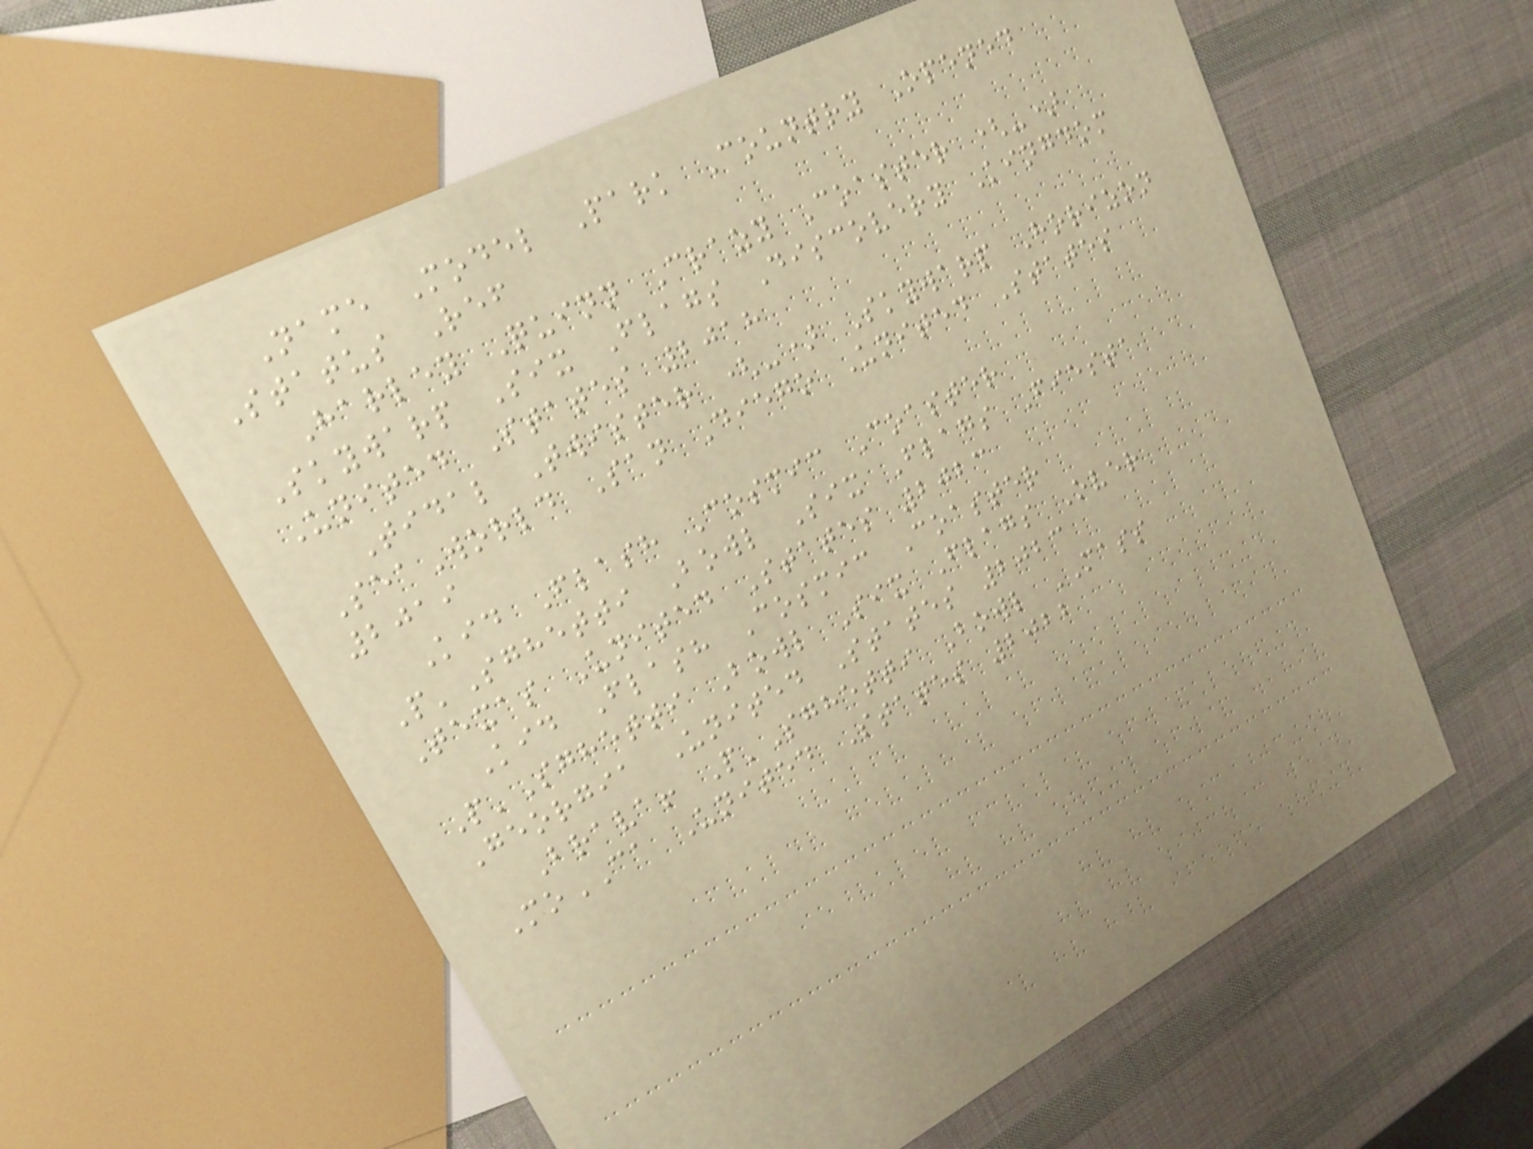Name Model Park Country Opened
Status Ref
Harley Quinn Crazy Coaster (-)
Skywarp Six Flags Discovery Kingdom
United States 2018
Tidal Twister (-) Skywarp Horizon
SeaWorld San Diego United States
2019
Kid Flash Cosmic Coaster
P'Sghetti Bowl Six Flags Fiesta
Texas United States 2023
Kid Flash Cosmic Coaster
P'Sghetti Bowl Six Flags Over
Georgia United States 2023
Brava! P'Sghetti Bowl MASS
MoCA United States 2022
